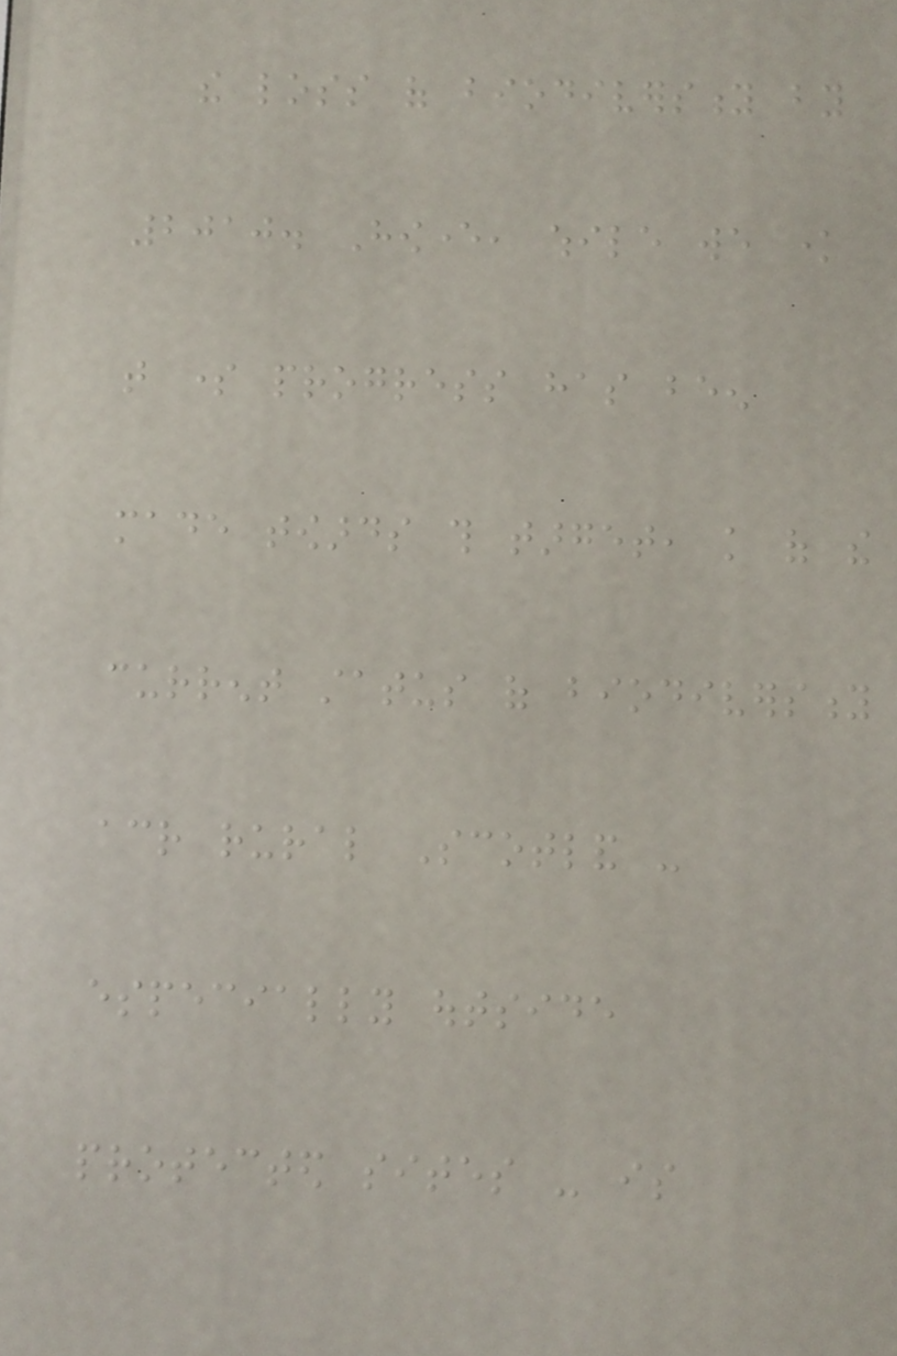the loss of biodiversity by
2010. However, while we know
that some progress has been
made towards this target, knowledge of the
current status of biodiversity
across rural Scotland -
especially outside
protected sites - is
